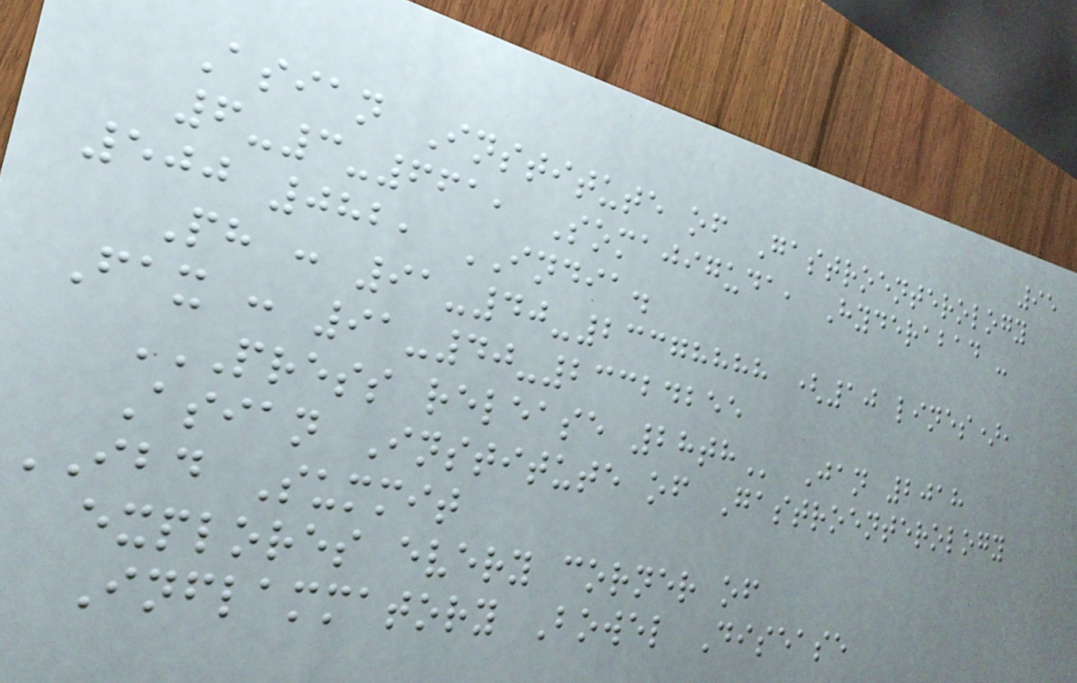95
Asian Institute of Gastroenterology
6-3-661, Somajiguda, Hyderabad -
500 082, INDIA.
Ph : 91-40-23378888 (10 lines),
Fax : 91-40-23324255
PRESS RELEASE 28TH Jan 2018
Asian Institute of Gastroenterology
IBD Summit
explores every corner of
Inflammatory Bowel Disease
